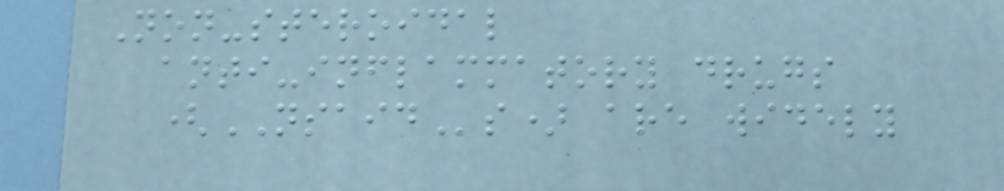Non-steroidal
anti-inflammatory drugs
(NSAIDs) are widely
